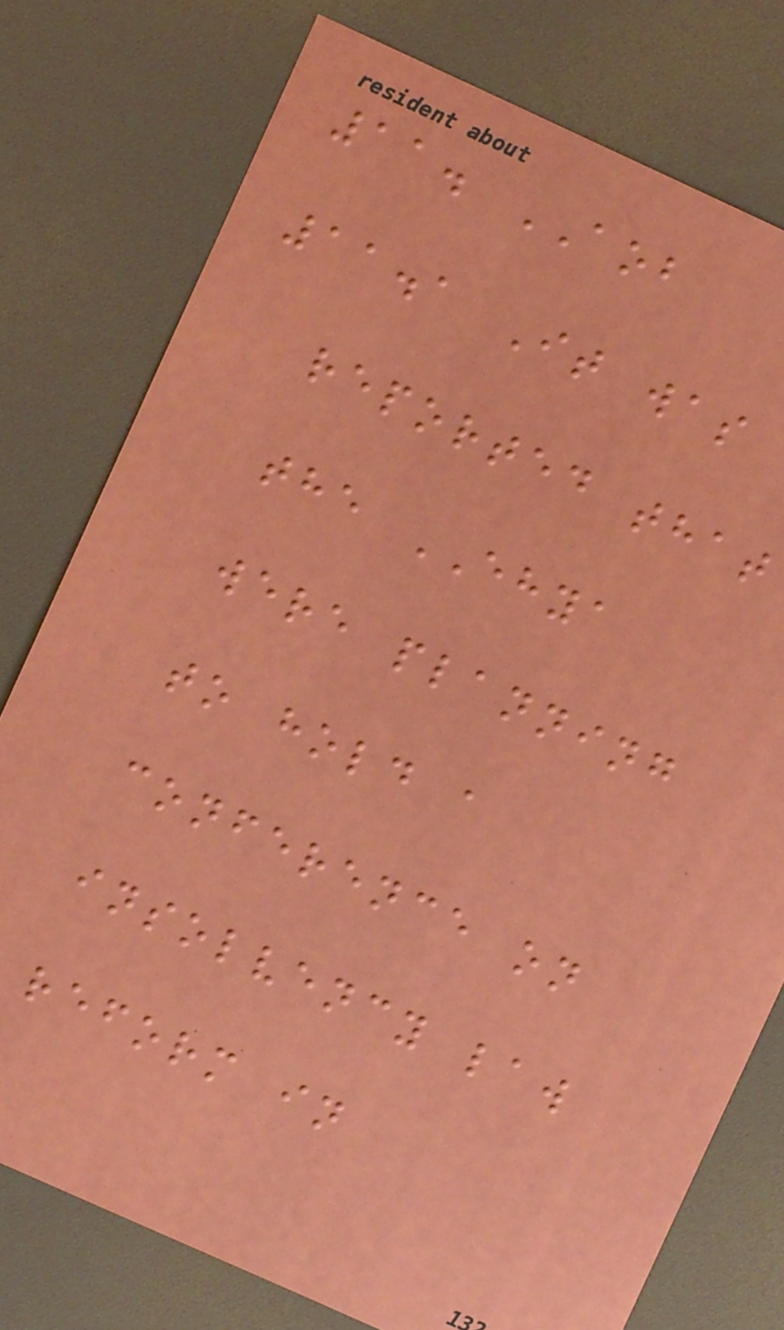11. AOB
11.1 It was
reported that
the EHYA
were planning
to hold a
conference on
insolvency law
reform in
